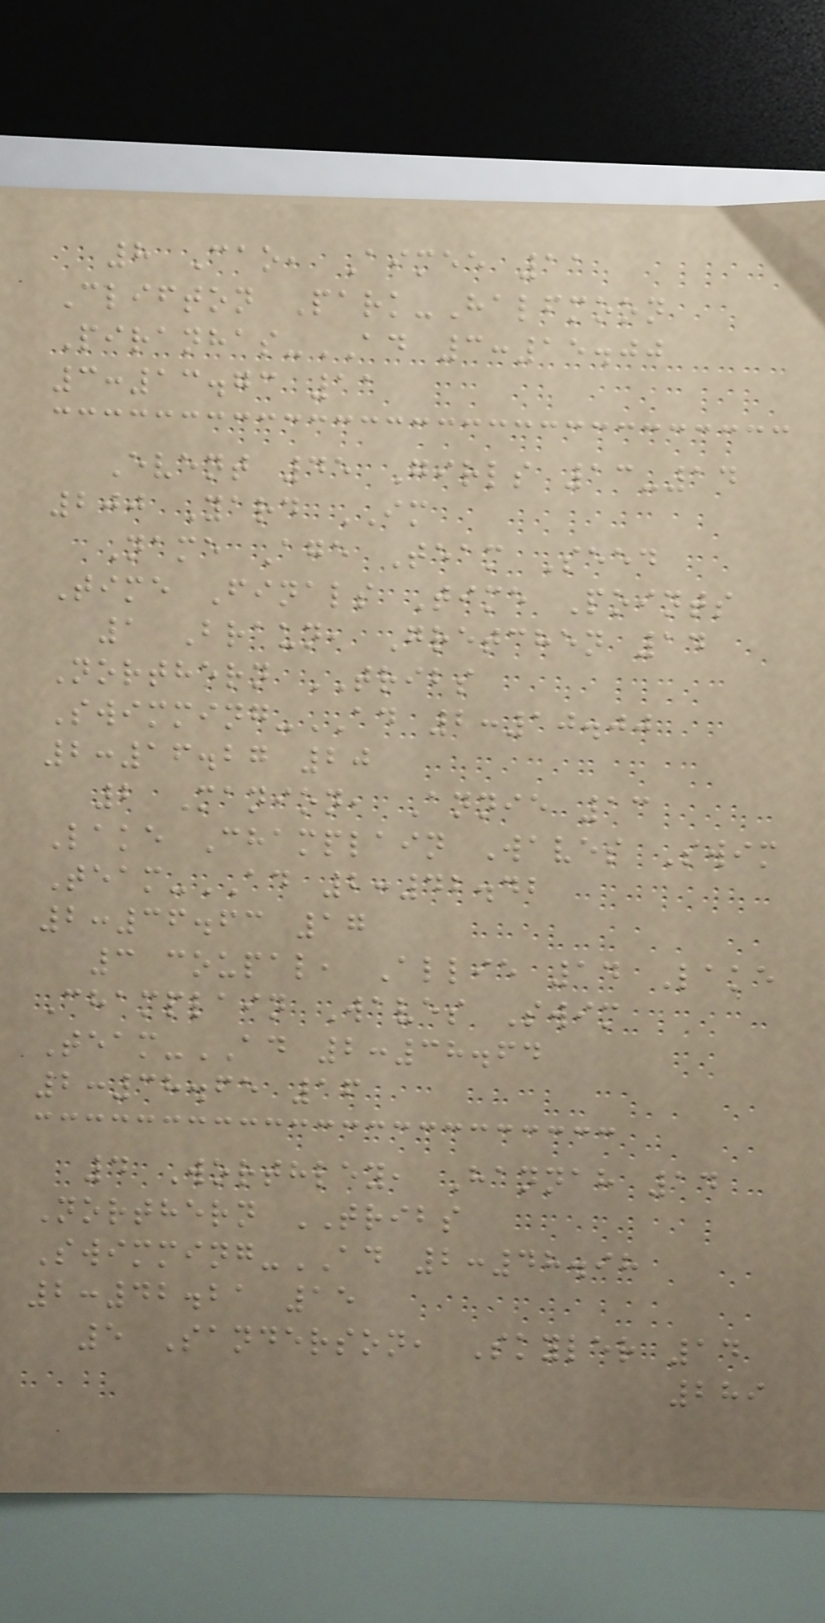8 Cao, Aimee 11
Clifton Park-Halfmoon
Piranhas-AD 3:15.00
3:13.73 11
Event 45 Girls 13-14
200 Yard IM
Name Age Team Seed
Time Finals Time Points
1 Braun, Gretchen 14
Northern TRIBS
Swimming-AD 2:10.00
2:16.27 20
2 Manion, Annie 13
Lake Champlain Waves Swim
Team-AD 2:42.42
2:36.63 17
3 coupal, Allie 14 Lake
Champlain Waves Swim
Team-AD 2:38.64
2:38.65 16
4 Worthley, Hannah 14
Northern TRIBS
Swimming-AD 2:48.98
2:42.21 15
5 Sanderson, Skyler 14
289
